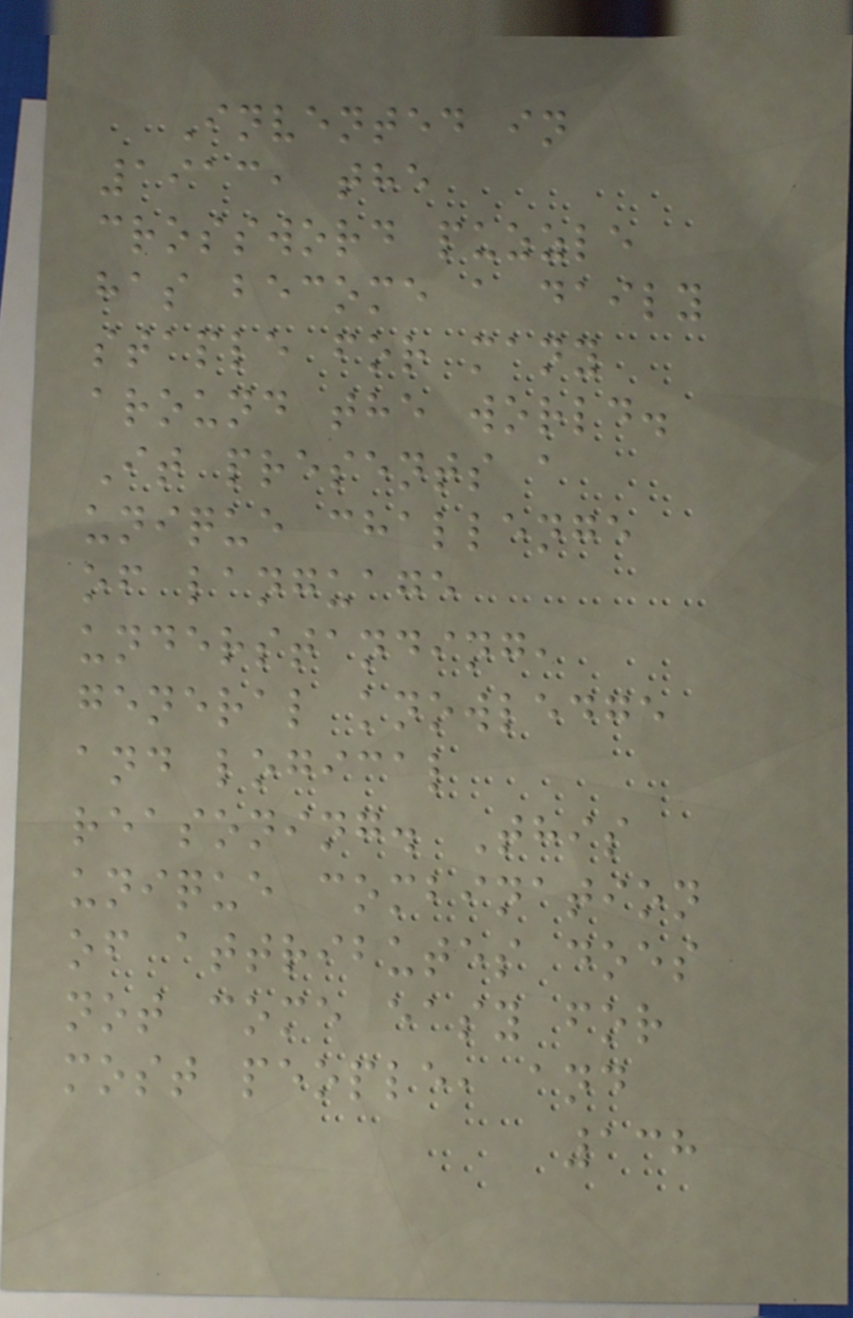Invented in
1913, the
crossword puzzle
has become a daily
staple for many
around the world.
It presents a
unique challenge
of language
understanding,
general knowledge
and logical
reasoning. This
unique combination
of attributes does
not come easy for
most people, and
138
